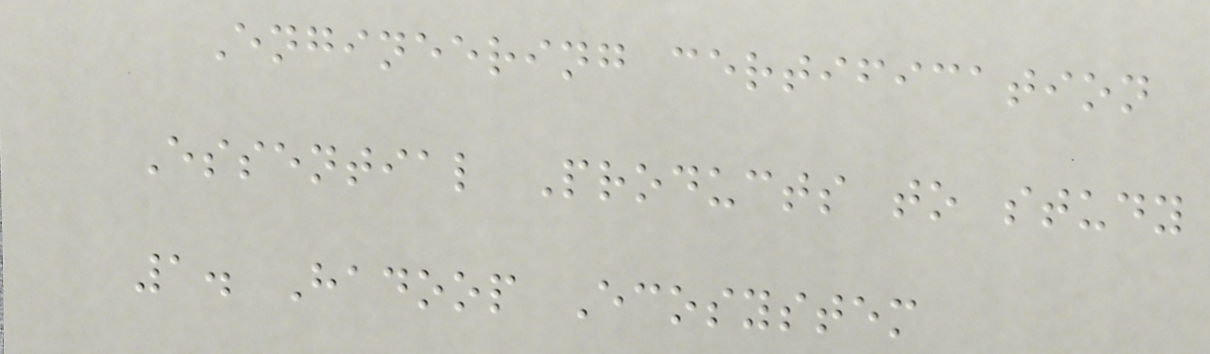Engineering certification
Essential Products to study
1. Hadoop Ecosystem
